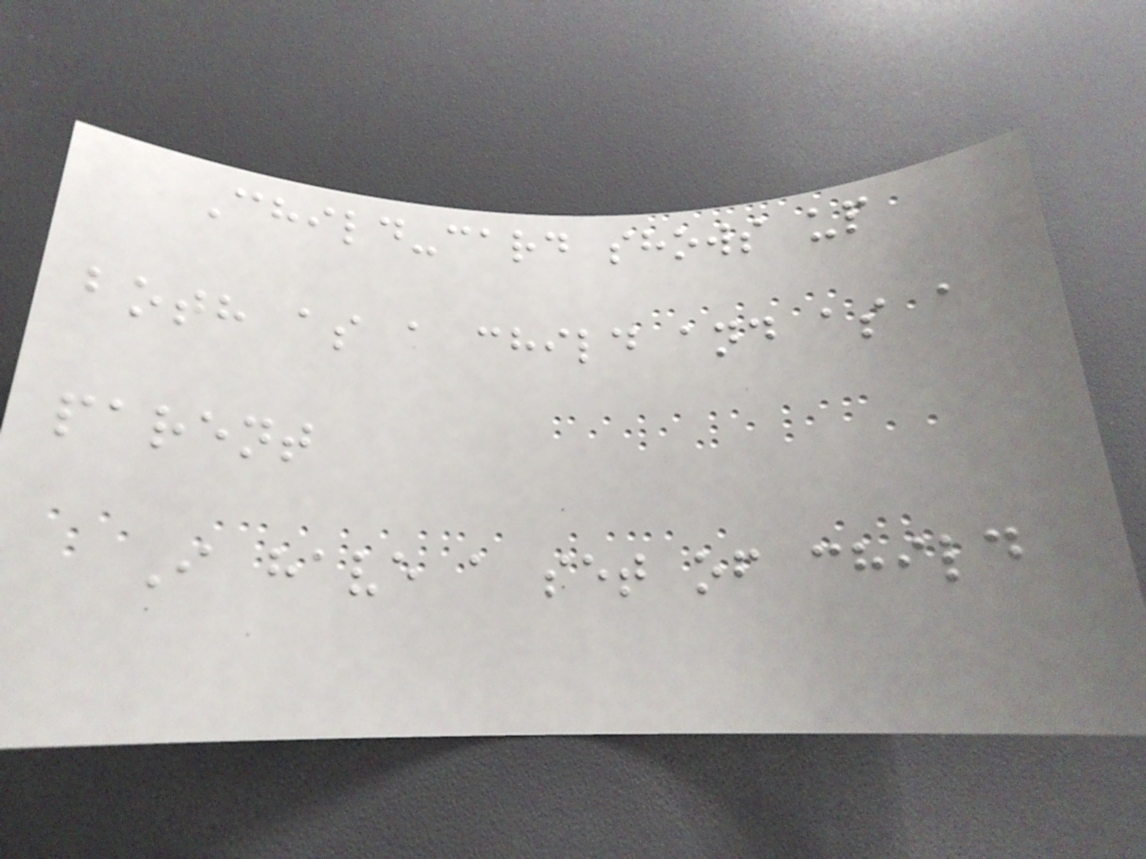Child-card shows up
both as a child and as a
parent
I have a set of child
